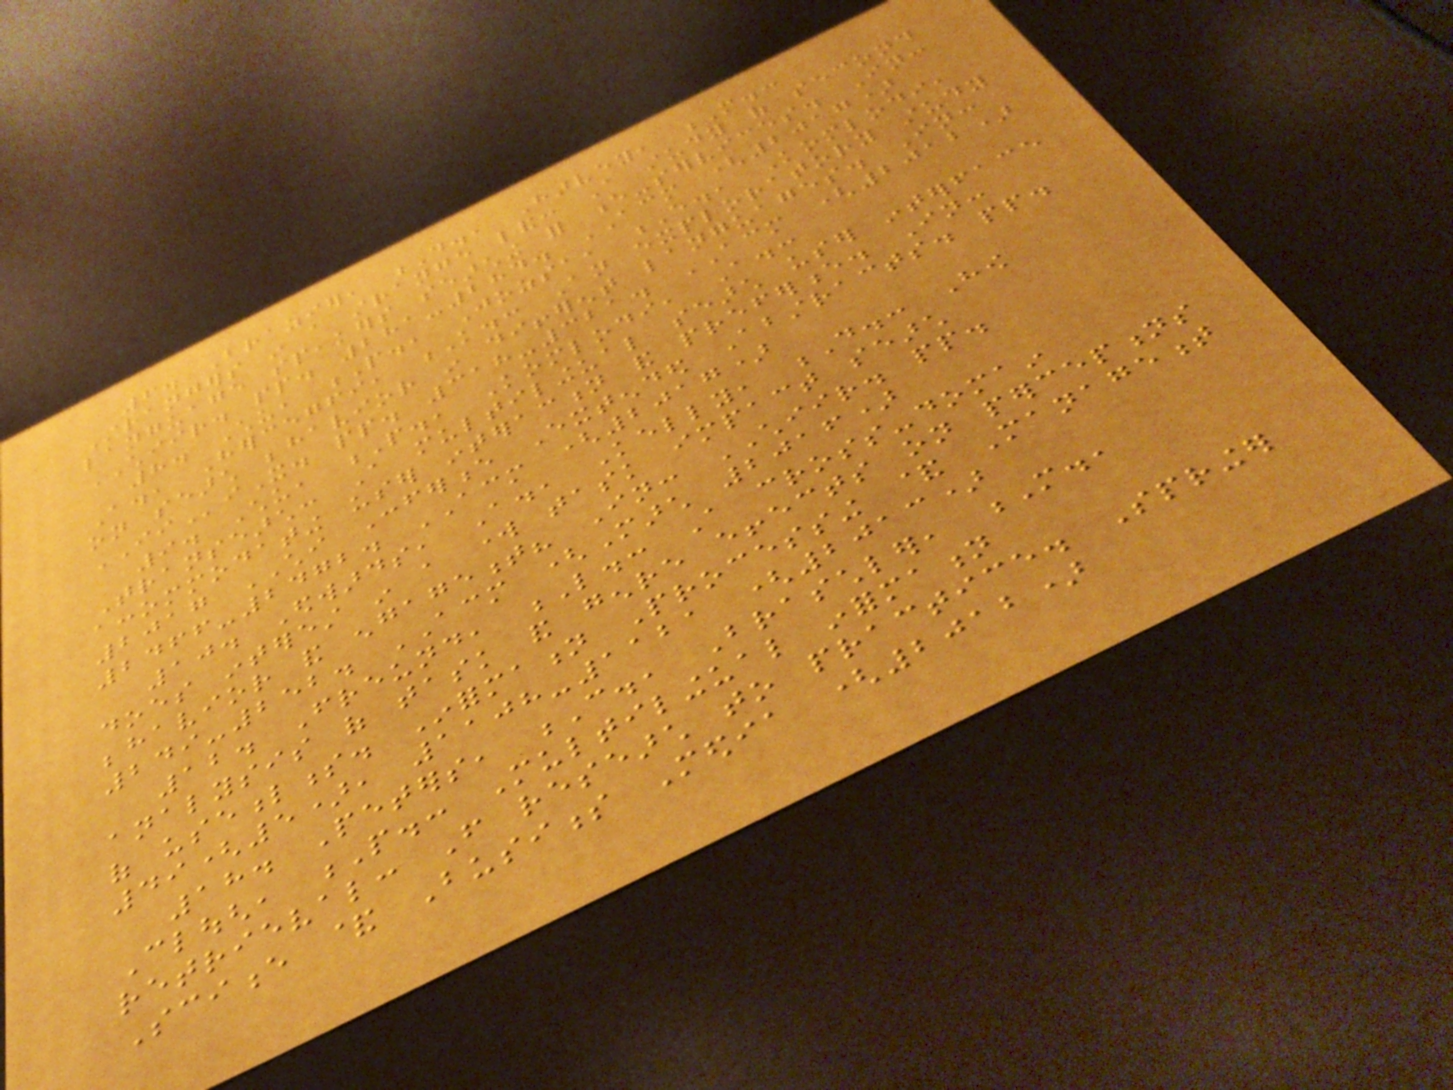6. Brazier, D., Harvey, M.:
Strangers in a strange land: A study of second
language speakers searching for e-services. In:
CHIIR. pp. 281-284. ACM (2017)
8. Chu, P., Jozsa, E., Komlodi,
A., Hercegfi, K.: An exploratory study
on search behavior in different languages. In:
IIiX. pp. 318-321. ACM (2012)
9. Chu, P., Komlodi, A.:
Transearch: A multilingual search user interface
accommodating user interaction and preference. In:
2017 CHI Conference Extended Abstracts. pp.
2466-2472. ACM (2017)
10. Edwards, A., Kelly, D.: How
does interest in a work task impact search
behavior and engagement? In: CHIIR. pp.
249-252. ACM (March 2016)
12. Freund, L.: A cross-domain
analysis of task and genre effects on perceptions
of usefulness. Information Processing & Management
49(5), 1108-1121 (2013)
18. Peters, C., Braschler, M.,
Clough, P.: Multilingual information
retrieval: From research to practice. Springer
Science & Business Media (2012)
